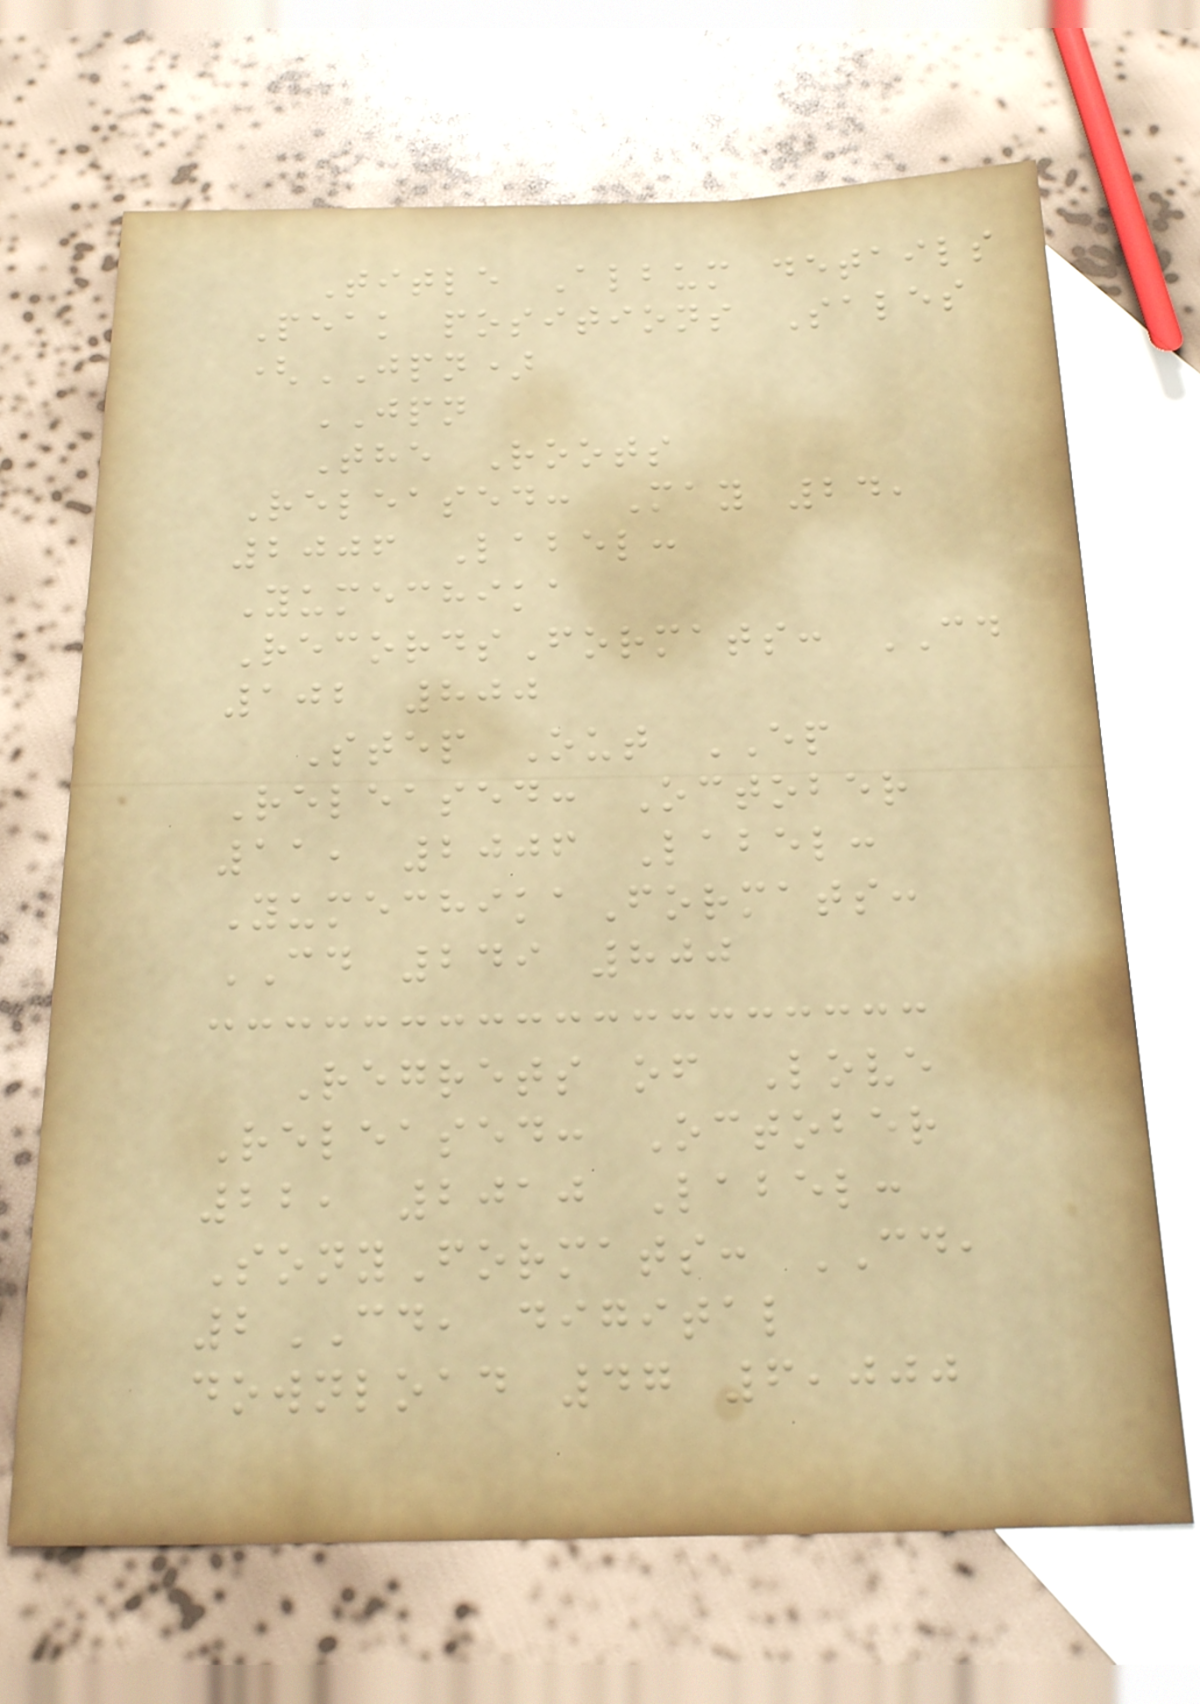Title Album details
Peak positions Sales
(JPN)
JPN
The Roots
Released: May 24,
2006 Label:
Yumechika
RecordsFormats: CD
102 800
Step Out EP
Released: October
11, 2006 Label:
YumechikaFormats:
CD 249 800
Regrets of Love
Released: October
22, 2010 Label:
SonyFormats: CD,
2CD, digital
download 47 6,000
